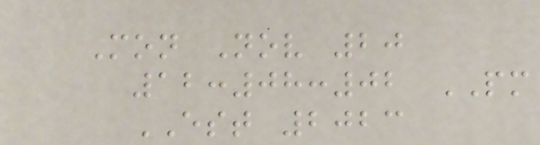Mon Nov 20
12:08:02 PM
EST 2023
